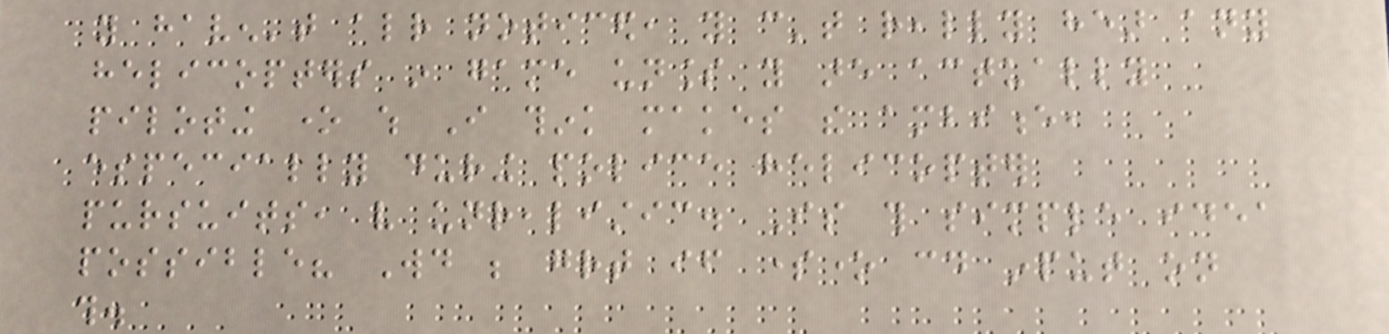you haven't already noticed, you can't really hear any
helicopters in game unless you are actually
piloting one which I think makes the ambience,
especially during police helicopter
pursuits, very unrealistic. Is this simple idea
possible? Would be great if someone could input on
this.
